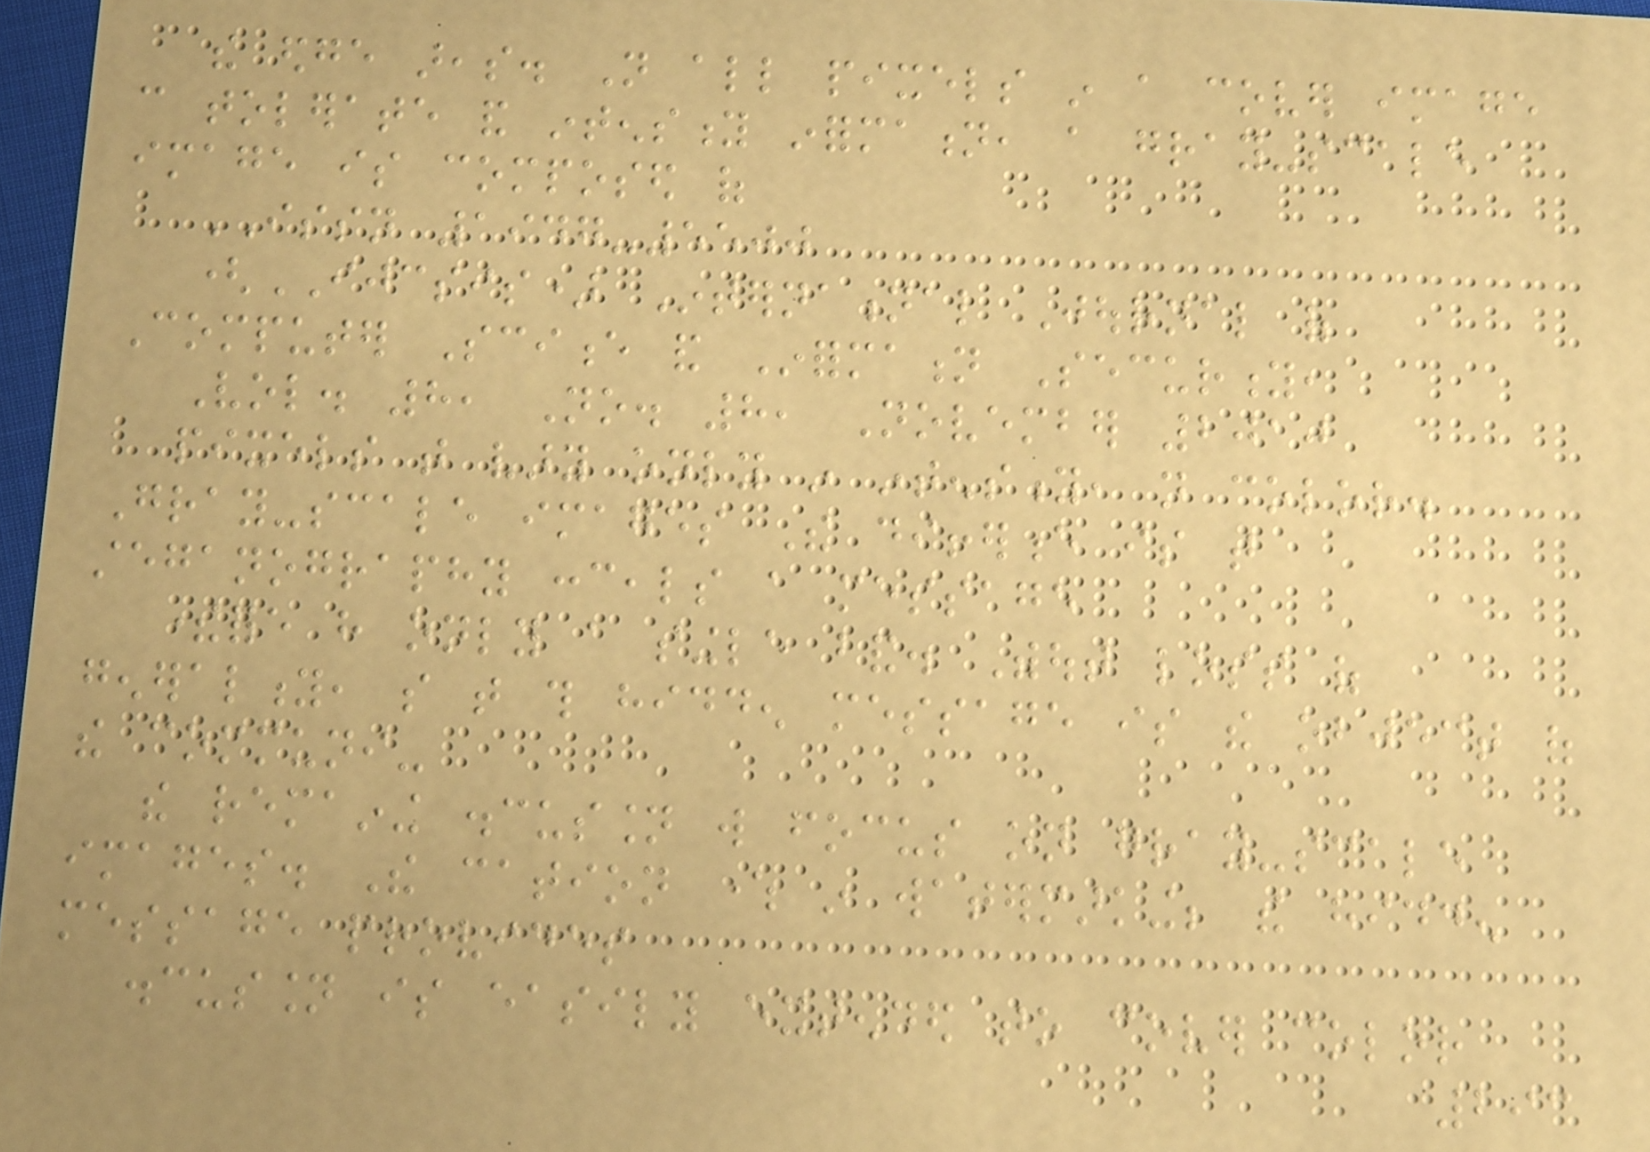the edge areas. Not all pixels in a cover image
can tolerate and intensity information, a gray-scale
image is composed of
ISSN 1947-5500
(IJCSIS) International Journal of
Computer Science and Information Security,
Vol. 8, No. 8, November 2010
pixels that vary only in intensity, not color.
Gray-scale images The difference is that
steganography conceals a message
therefore have only a single band. Without loss of
generality, so that this hidden message is the object of
the communi-
the remaining discussion will focus on gray-scale
images. The cation where in watermarking; the hidden
message provides
discussion is easily extended to cover color
293
